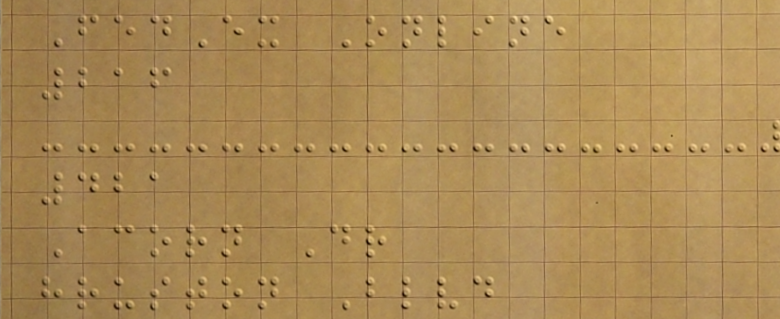FedEx Online
216
421
Acorn Dr
hruston Blvd
